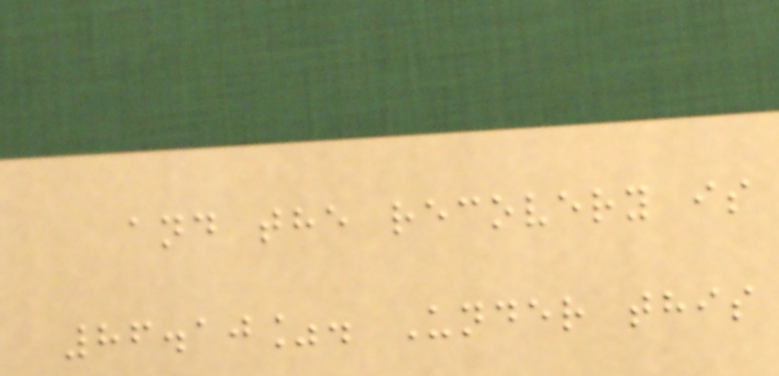and the recovery is
86.10%. Under this
